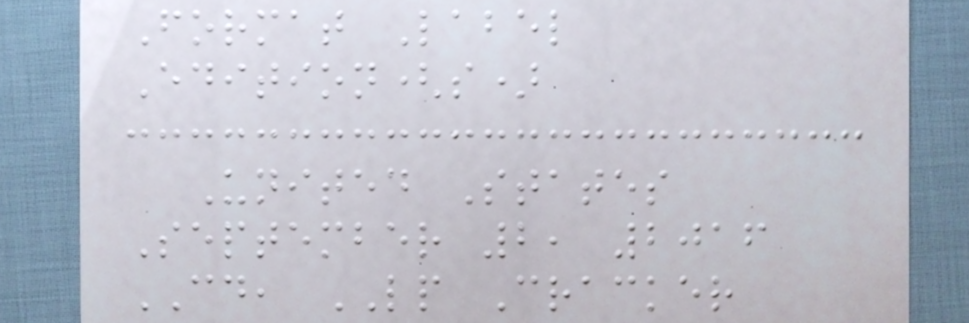Format Label
Edition(s)
United States
September 2, 2016
CD, LP Cracker
